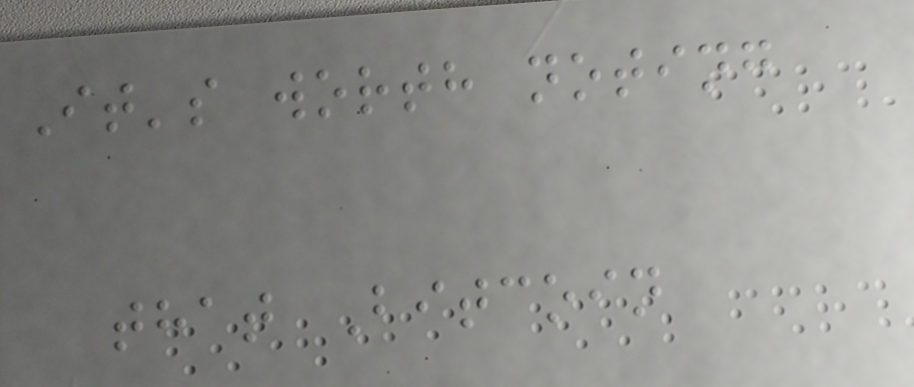It's worth noting
that Bitcoin
